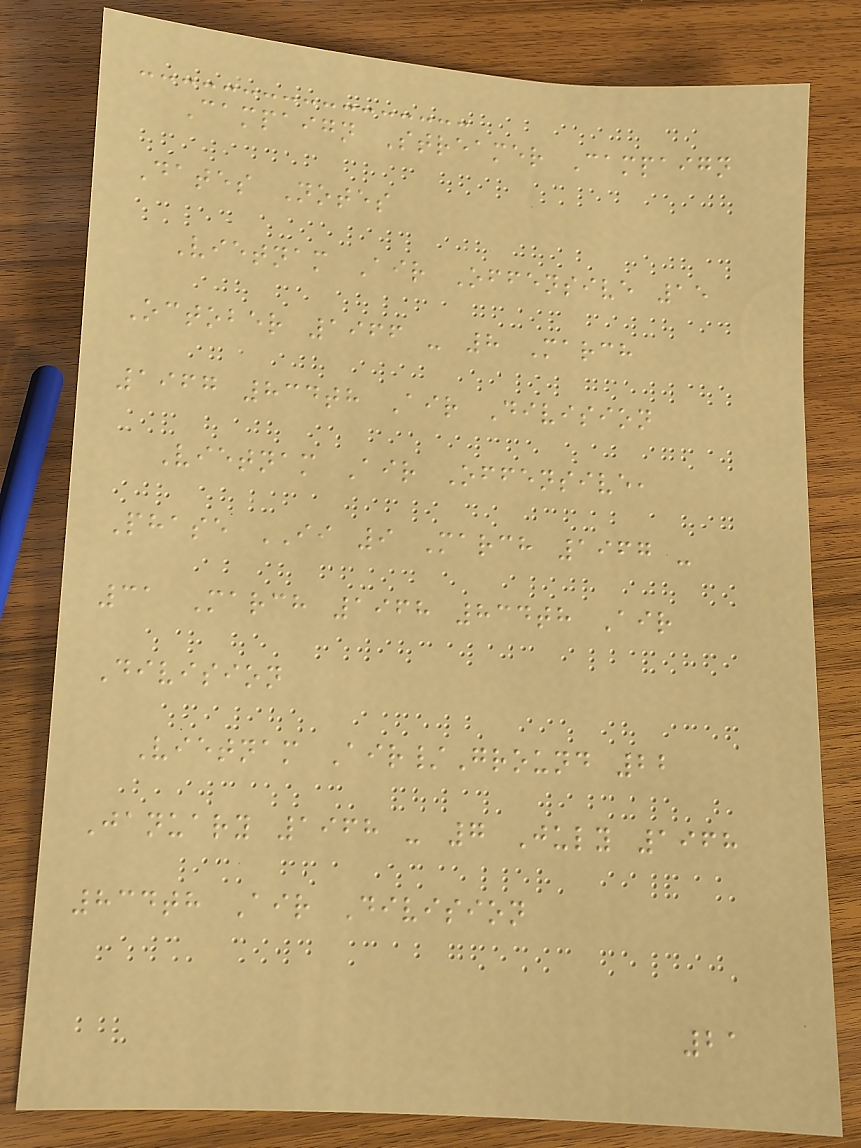Campaign Streamer Campaign
Dates Notes
Vietnam Air Offensive 15
October 1966 - 8 March
1967 834th Air Division
Vietnam Air Offensive,
Phase II 9 March 1967 -
31 March 1968 834th Air
Division
Vietnam Air/Ground 22
January 1968 - 7 July 1968
834th Air Division
21
